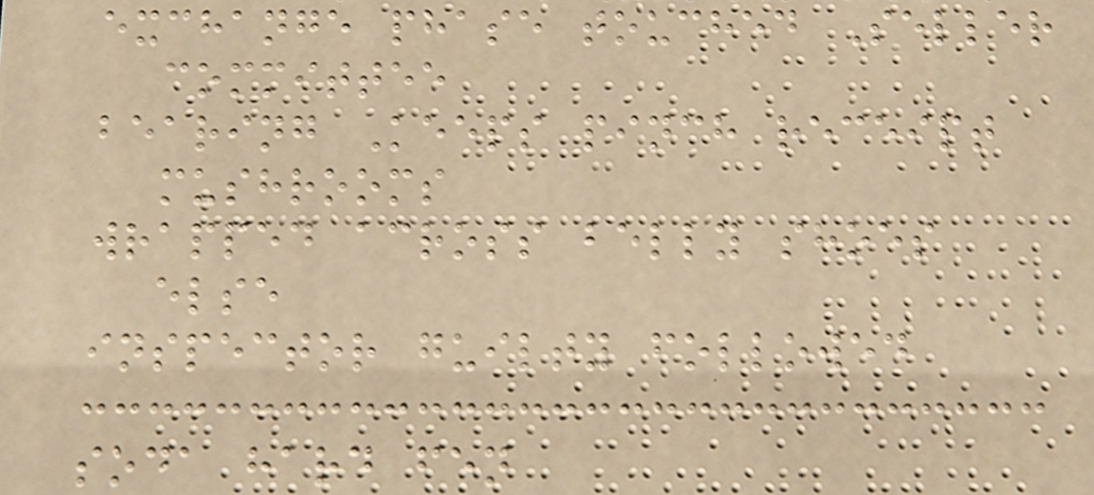exchange phase touched Seller
committee
bearing Keeps pinch receipt
mushrooms
wrapped across belly shoes
else
inspector guilty followed
soda hard fen
